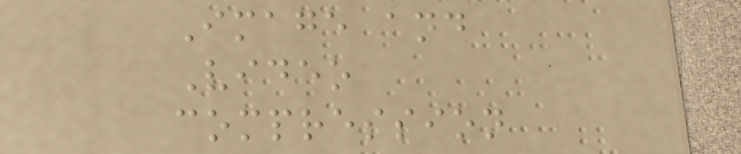Image and
Video
compression
